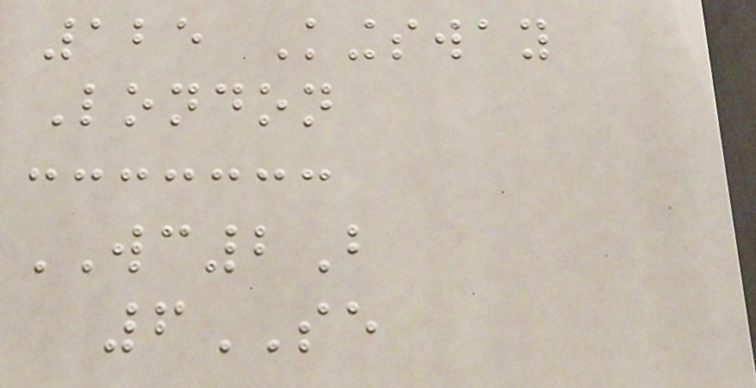125 Kingsway
London
WC2B
6SE
